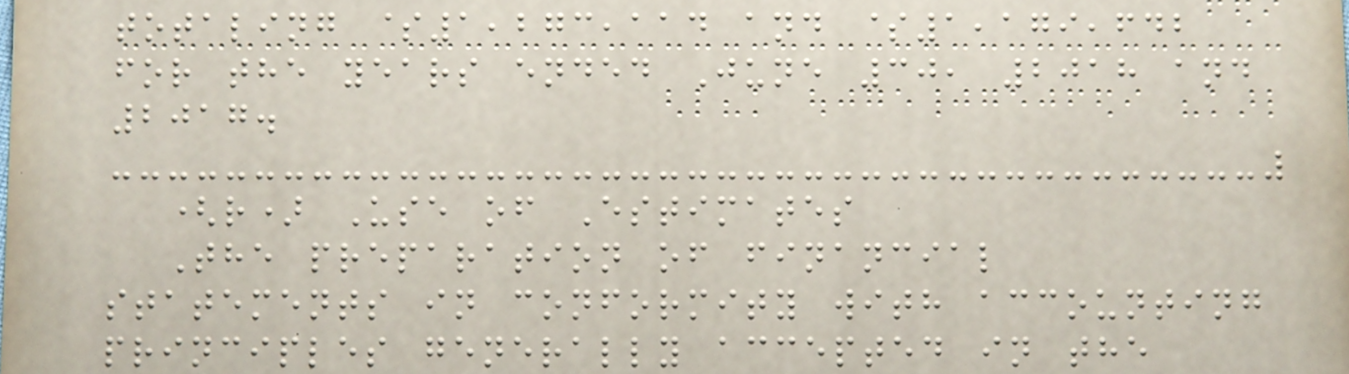totaling $1,273,114 and $1,179,642
for the years ended June 30, 2018 and
2017.
(r) Use of Estimates
The preparation of financial
statements in conformity with accounting
principles generally accepted in the
